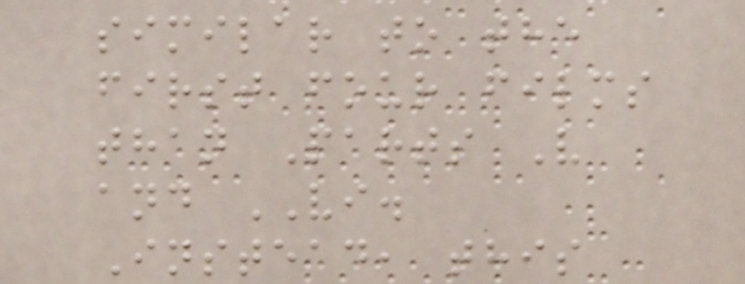similar to the
first four films
than Parts V
and VI.
Instead, this
